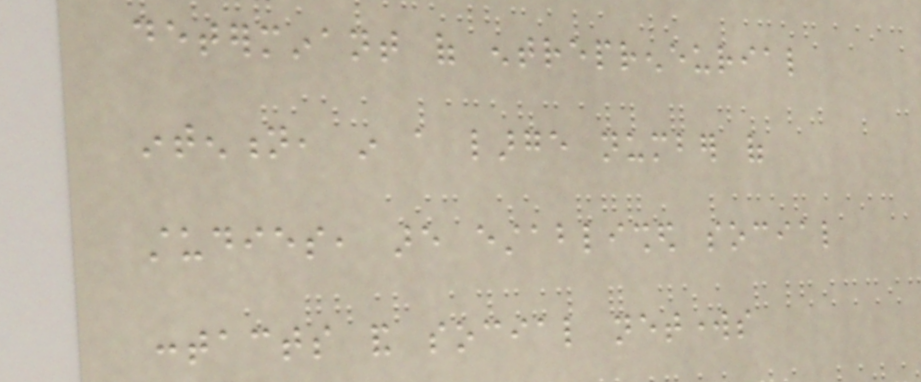determinant of entrepreneurial
intention, in a large number of
studies, are established social
contacts and social networks
